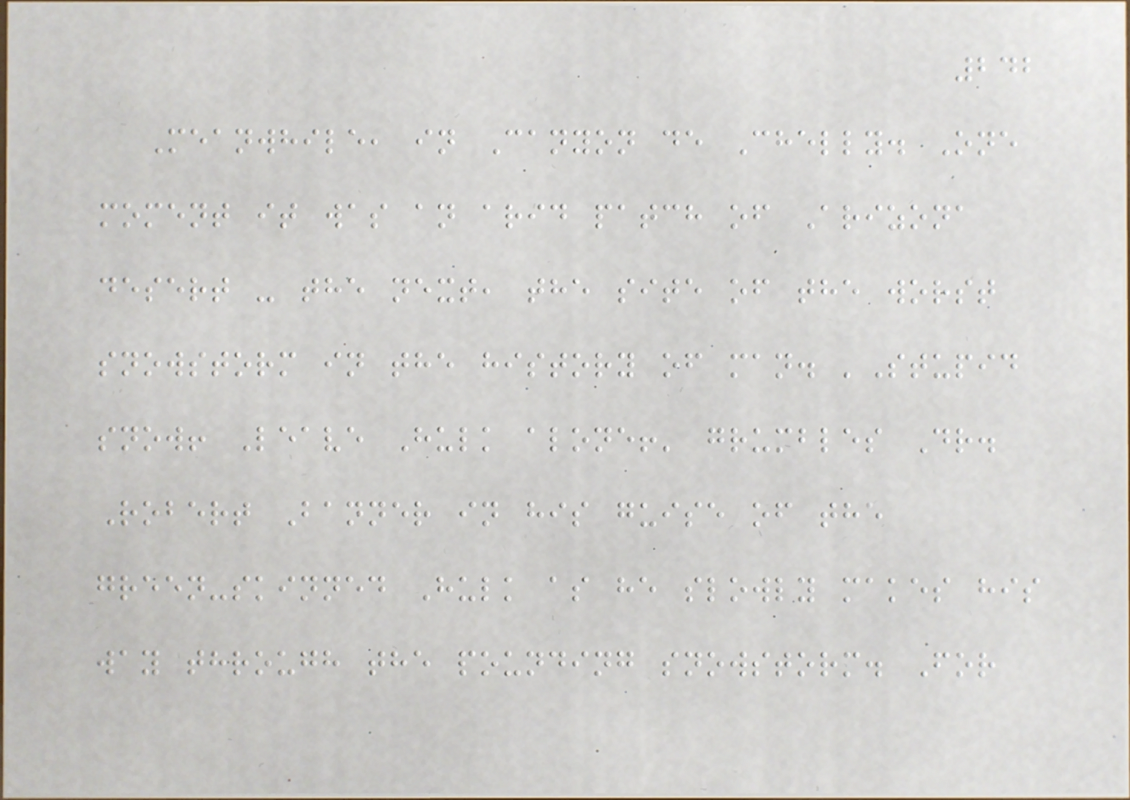242
Meanwhile, in Canyon de Chelly. One
moment it was an arid patch of Arizona
desert - the next, the site of the worst
snowstorm in the history of man. 'Stupid
snow! Leave Hulk alone!' grumbles Dr.
Robert Banner in his guise of the
green-skinned Hulk as he slowly makes his
way through the pounding snowstorm. For
